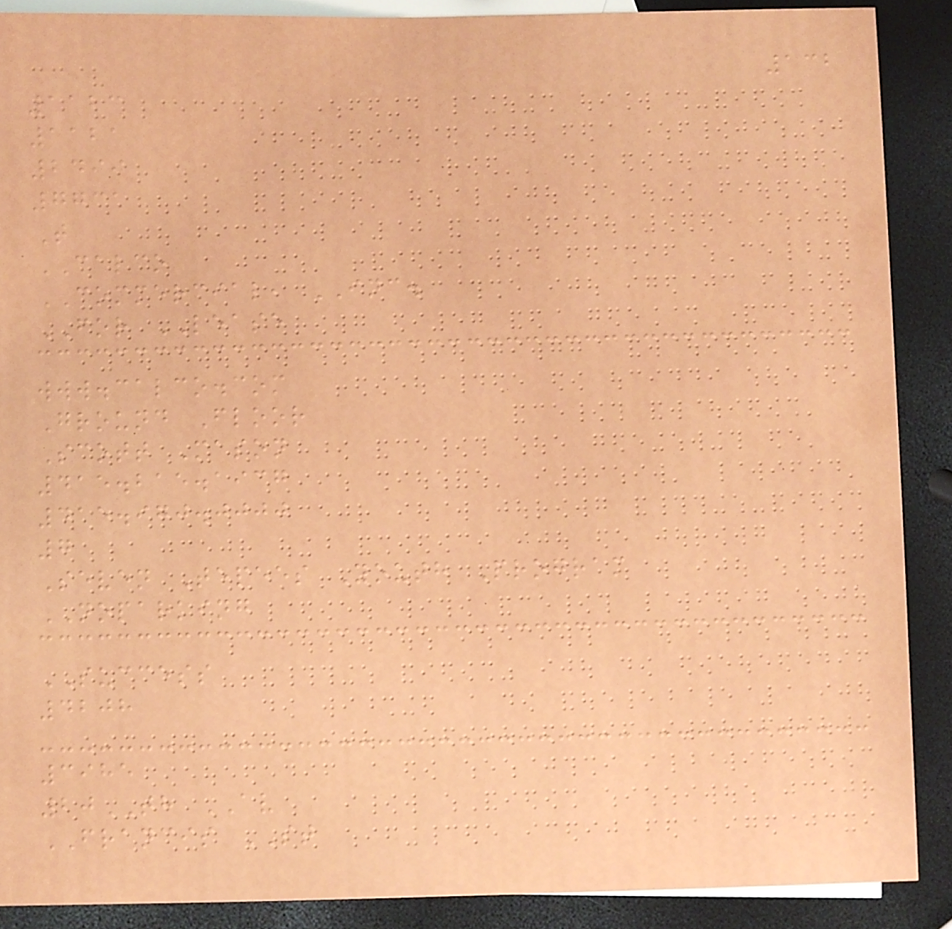132
1123
1121
2499
7731
T
CALCO
COMMERCIAL, INC.
FOR LEASE
www.calco.com
Ground Floor
Scott Mason
415.215.1937
415.970.0000
7
Seven Tepees Youth Program
NOPARKING
SUCCESS
4208
3985
20TH AV
FRANCIS ST
